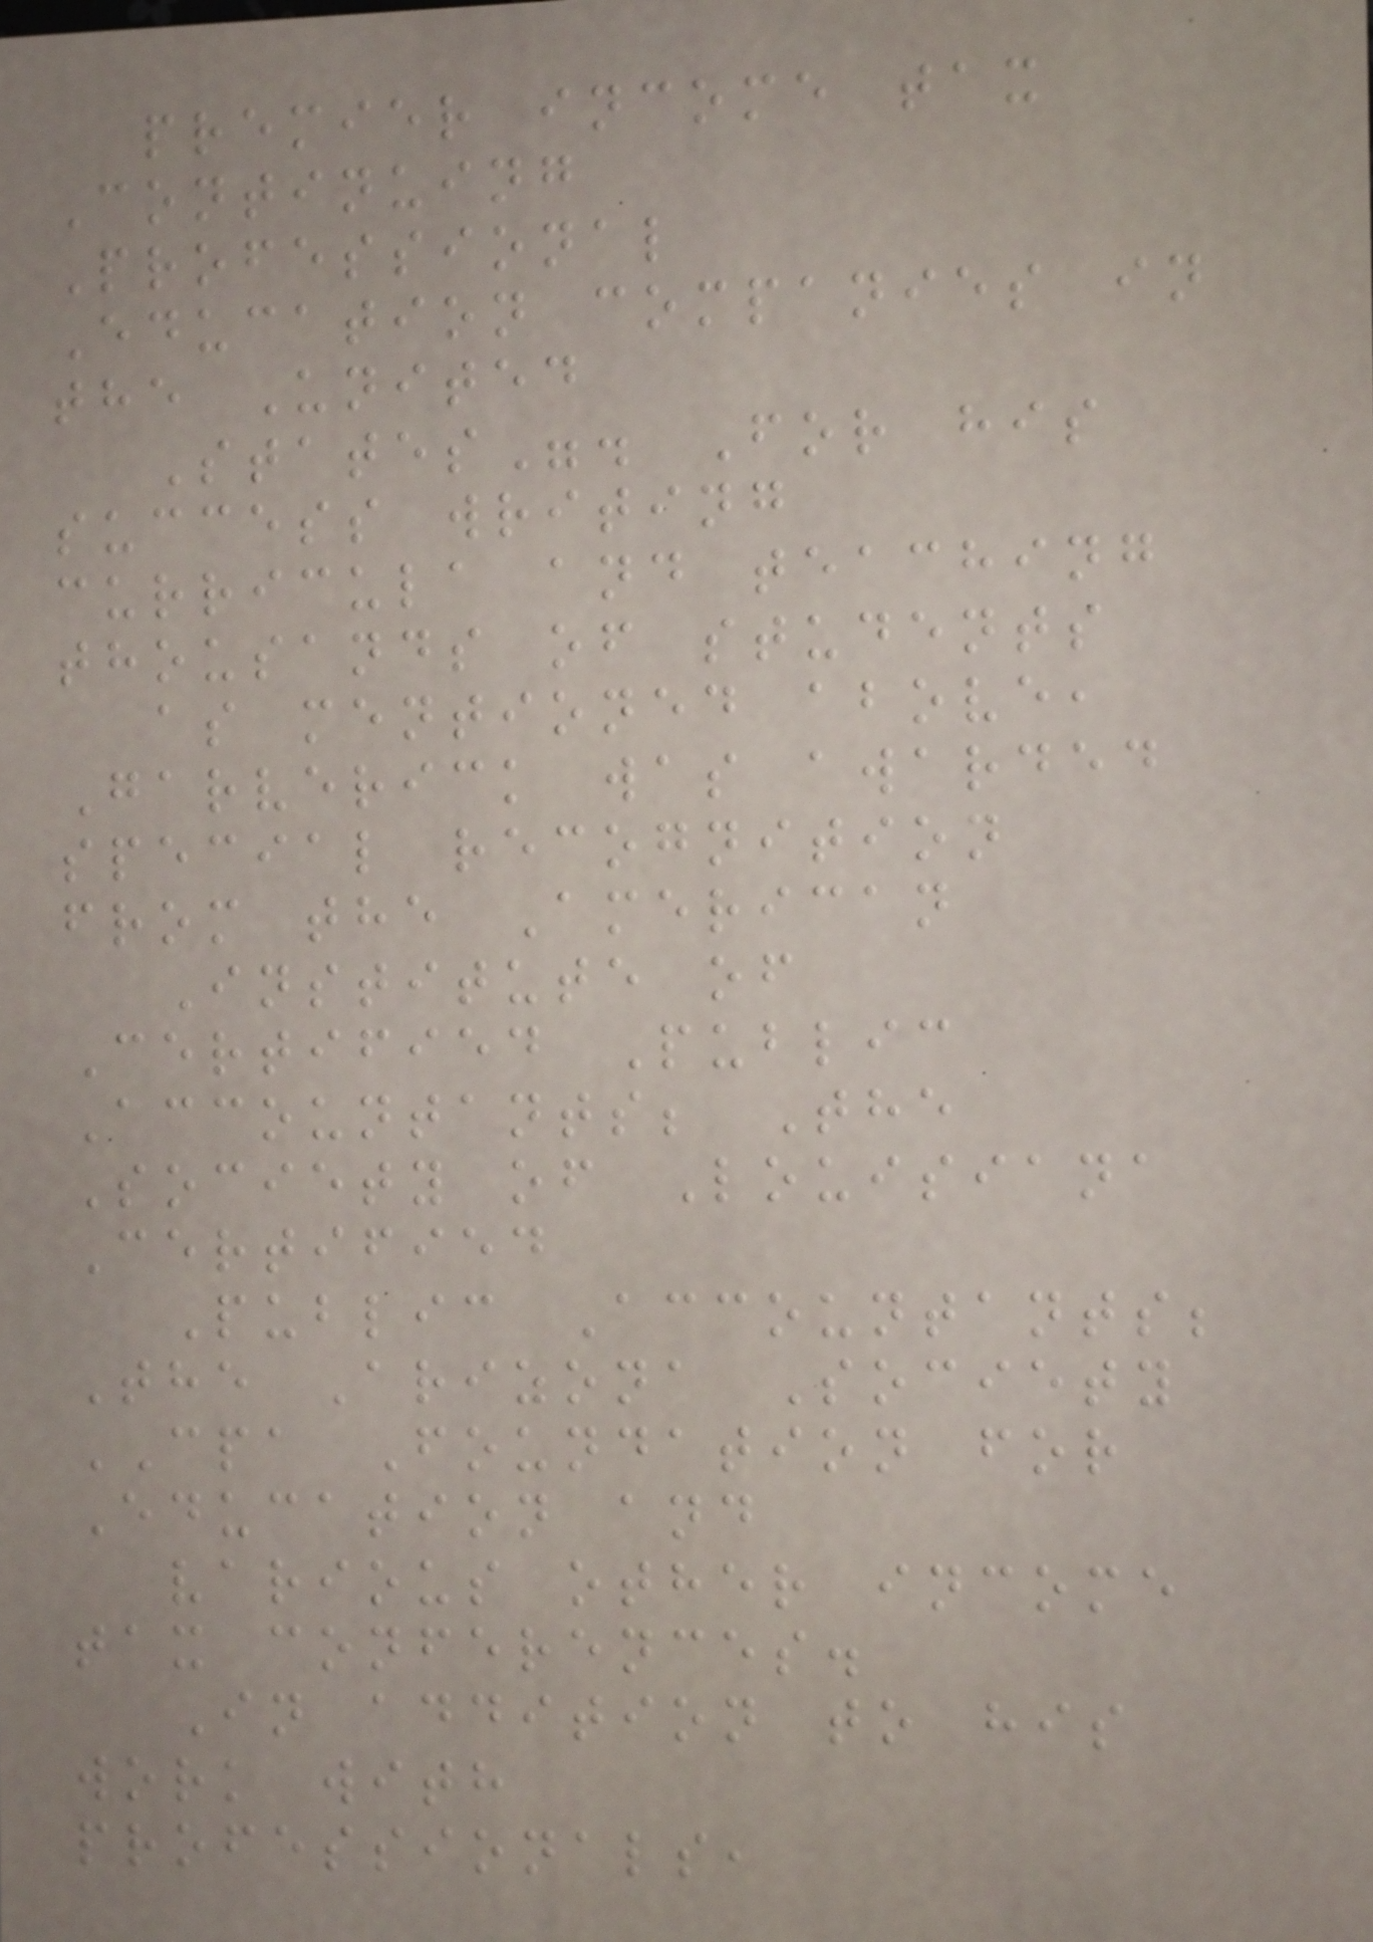premier income tax
Continuing
Professional
Education companies in
the United
States". For his
success writing
curricula and teaching
thousands of students
as mentioned above,
Garverick was awarded
special recognition
from the American
Institute of
Certified Public
Accountants; The
Society of Louisiana
Certified
Public Accountants;
The Arizona Society
CPA Foundation for
Education and
various other income
tax conferences.
In addition to his
work with
professionals,
